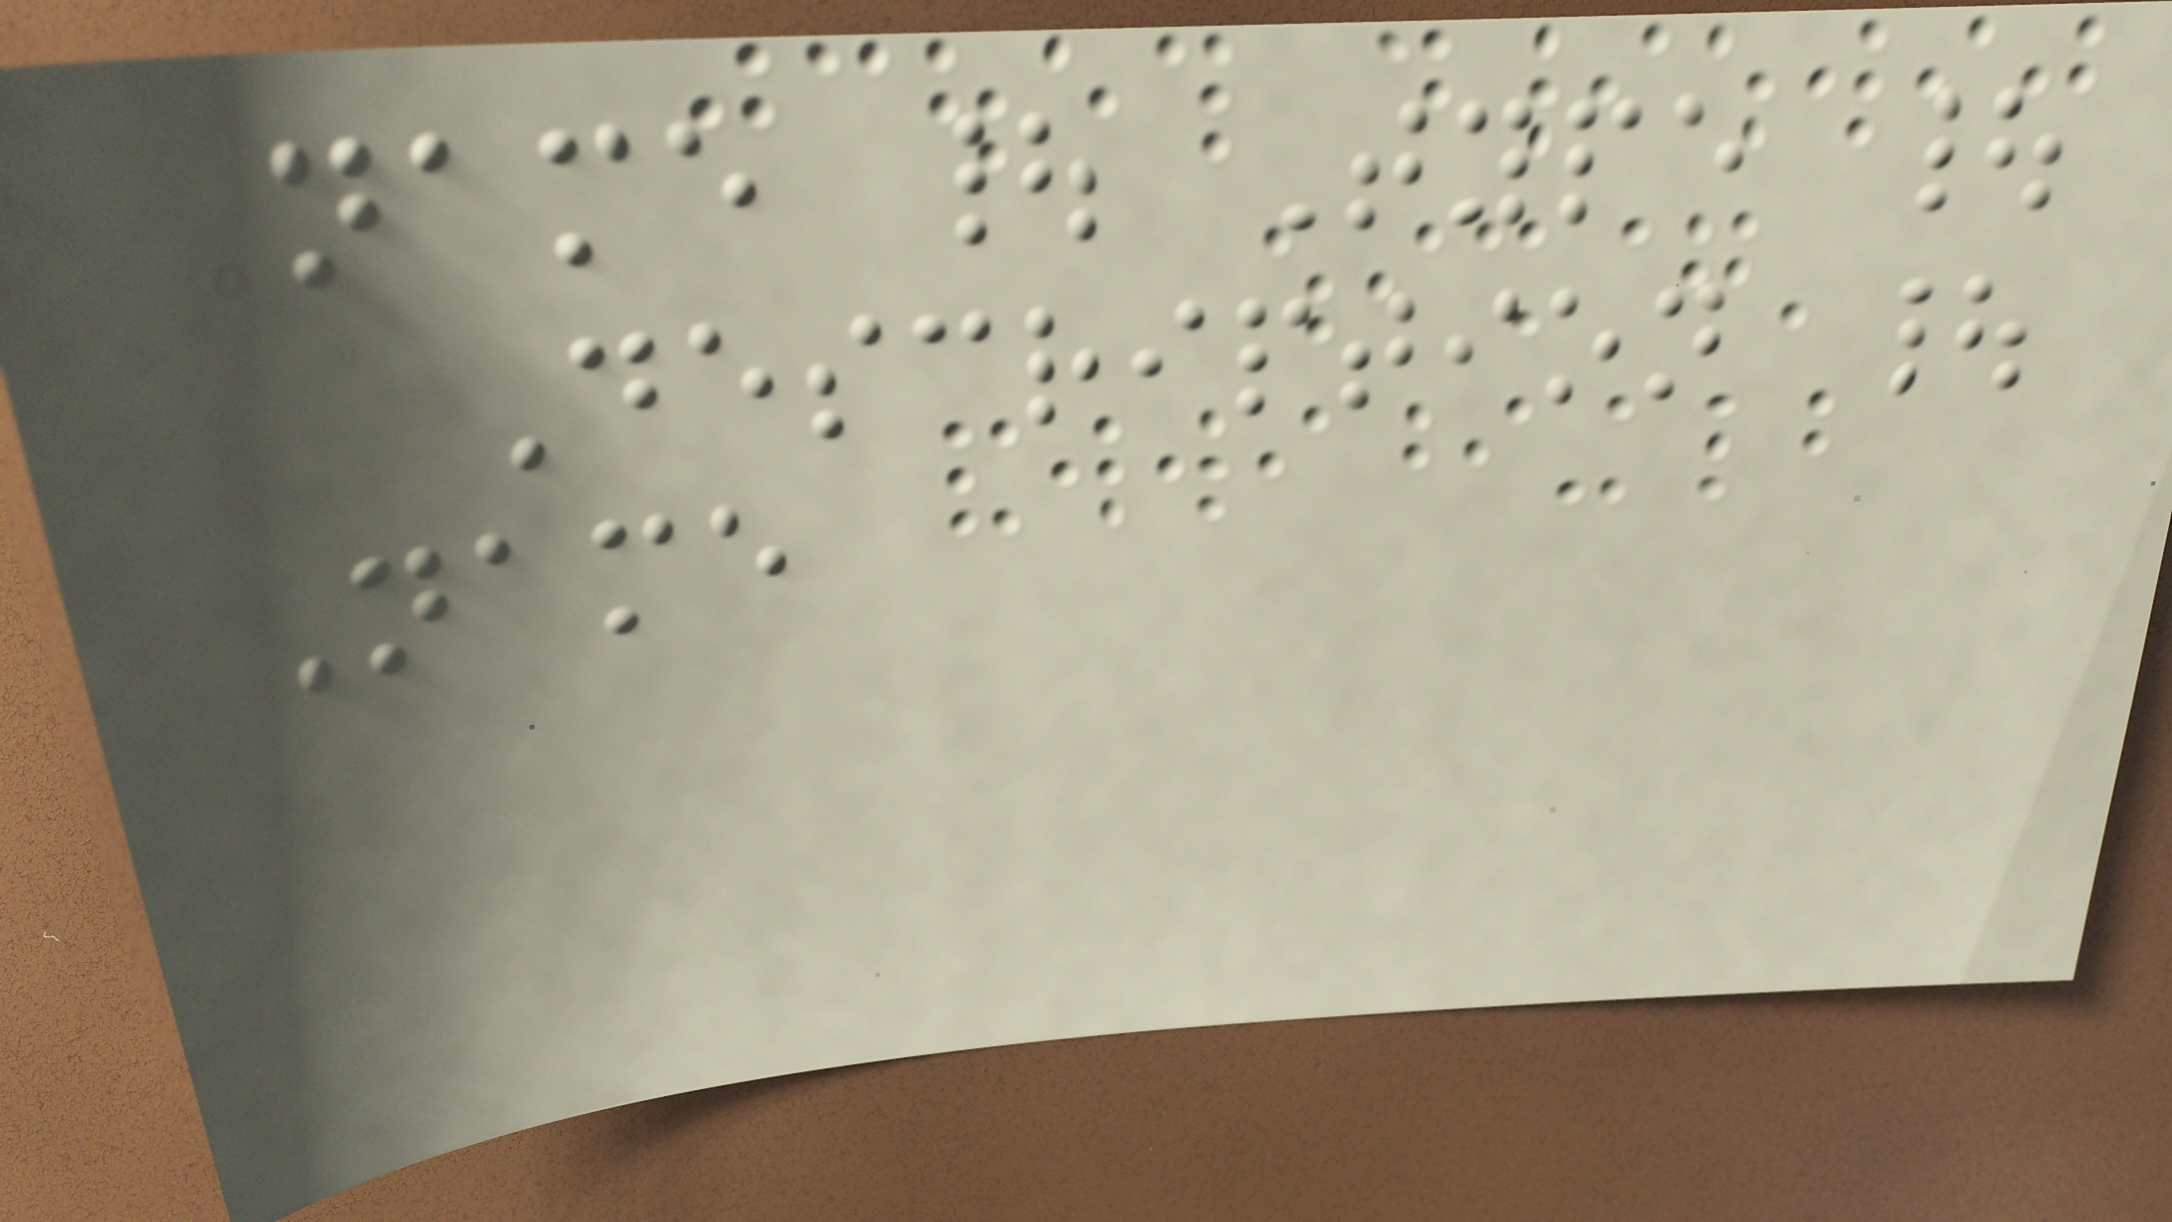Name | Type |
Description |
Name
